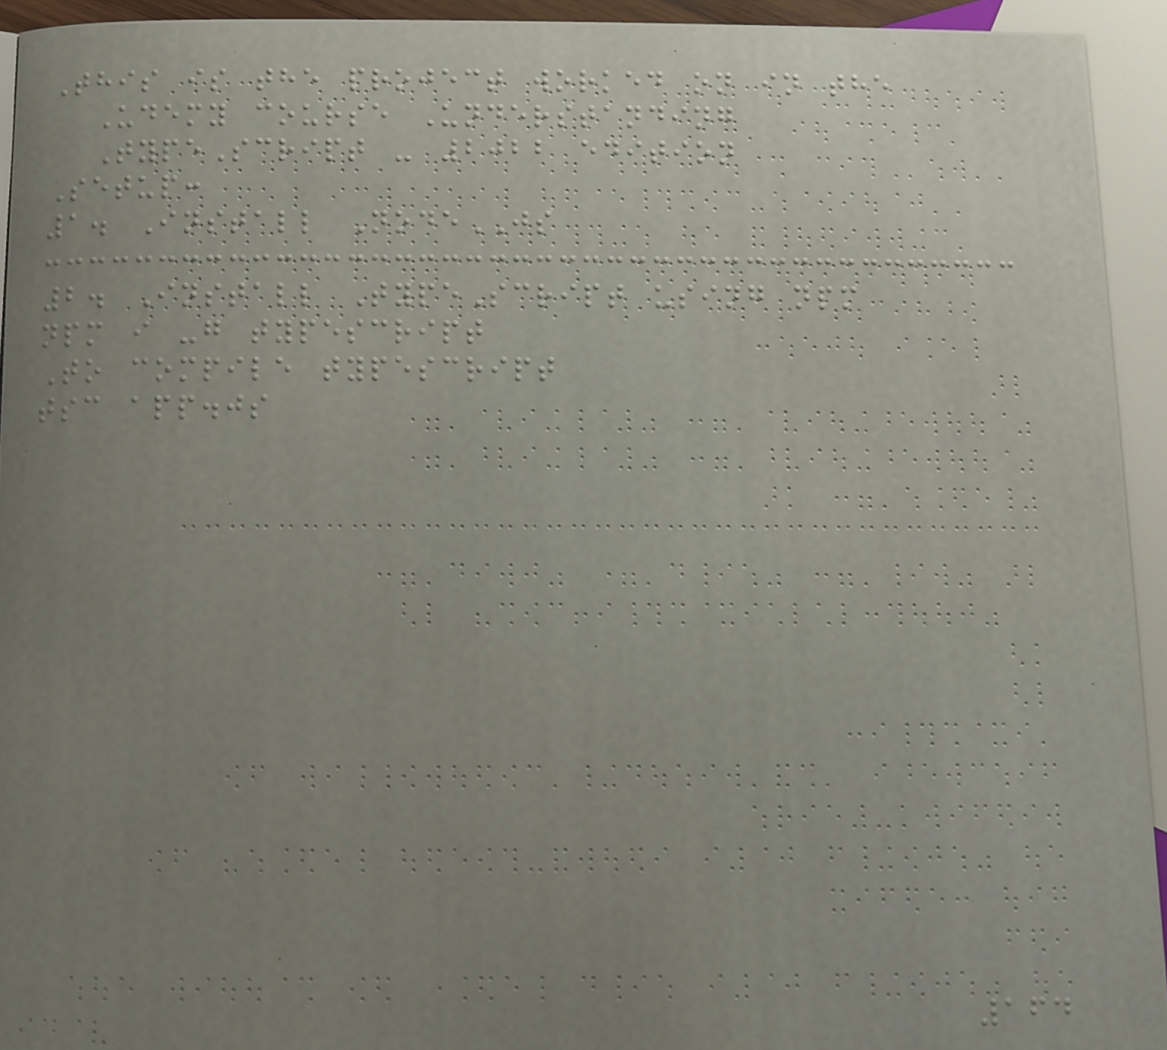This is the project worked on in the
Udemy course Understanding
TypeScript - 2022 edition
Setup:
1. Install NodeJS
2. Install TypeScript using npm
npm i -g typescript
To compile typescript
tsc app.js
164
